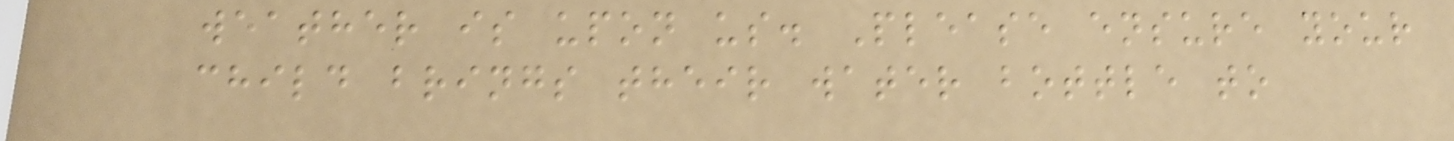weather is upon us. Please ensure your
child brings their water bottle to
